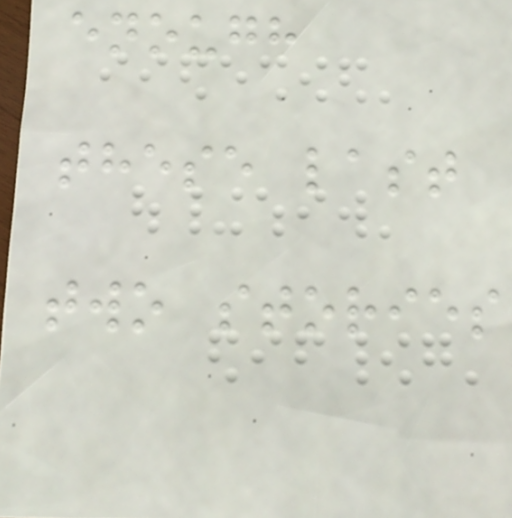enough
these last
two stories
